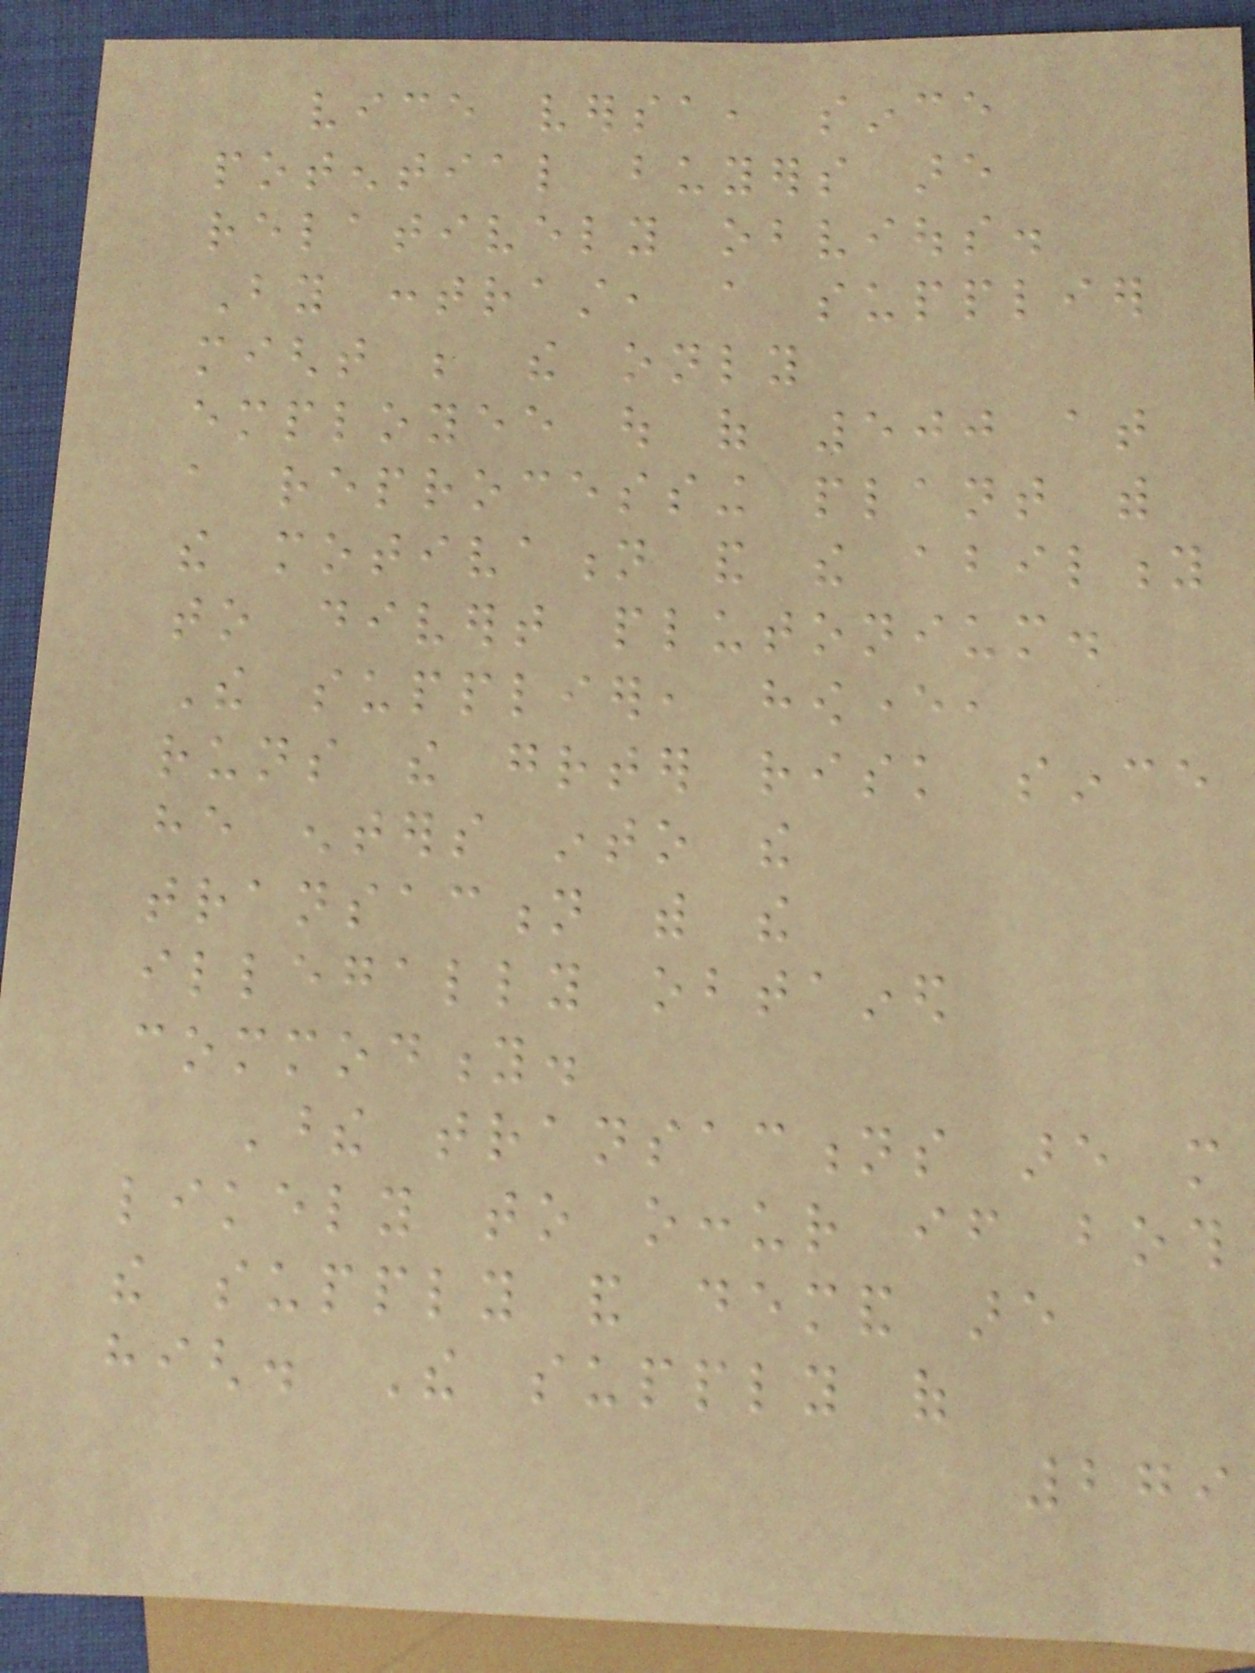vice versa, since
potential buyers are
relatively obvious.
By contrast, a supplier
might be the only
employee out of 500 at
a reprocessing plant with
the motivation and the ability
to divert plutonium.
The supplier, however,
runs the greater risk since
he enters into the
transaction with the
illegally obtained
commodity.
These transactions are more
likely to occur if both
the supply and demand are
high. The supply of
279
